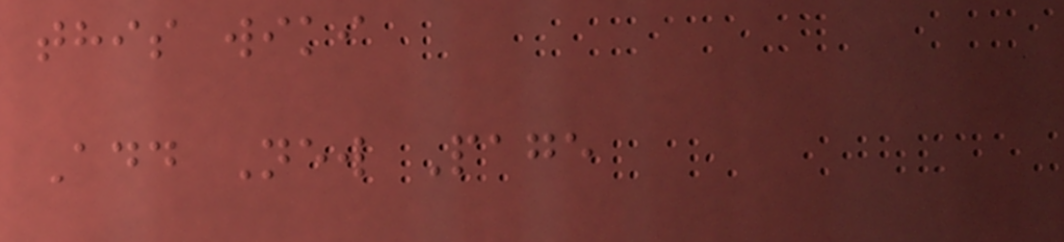this wiki
Add New Page
